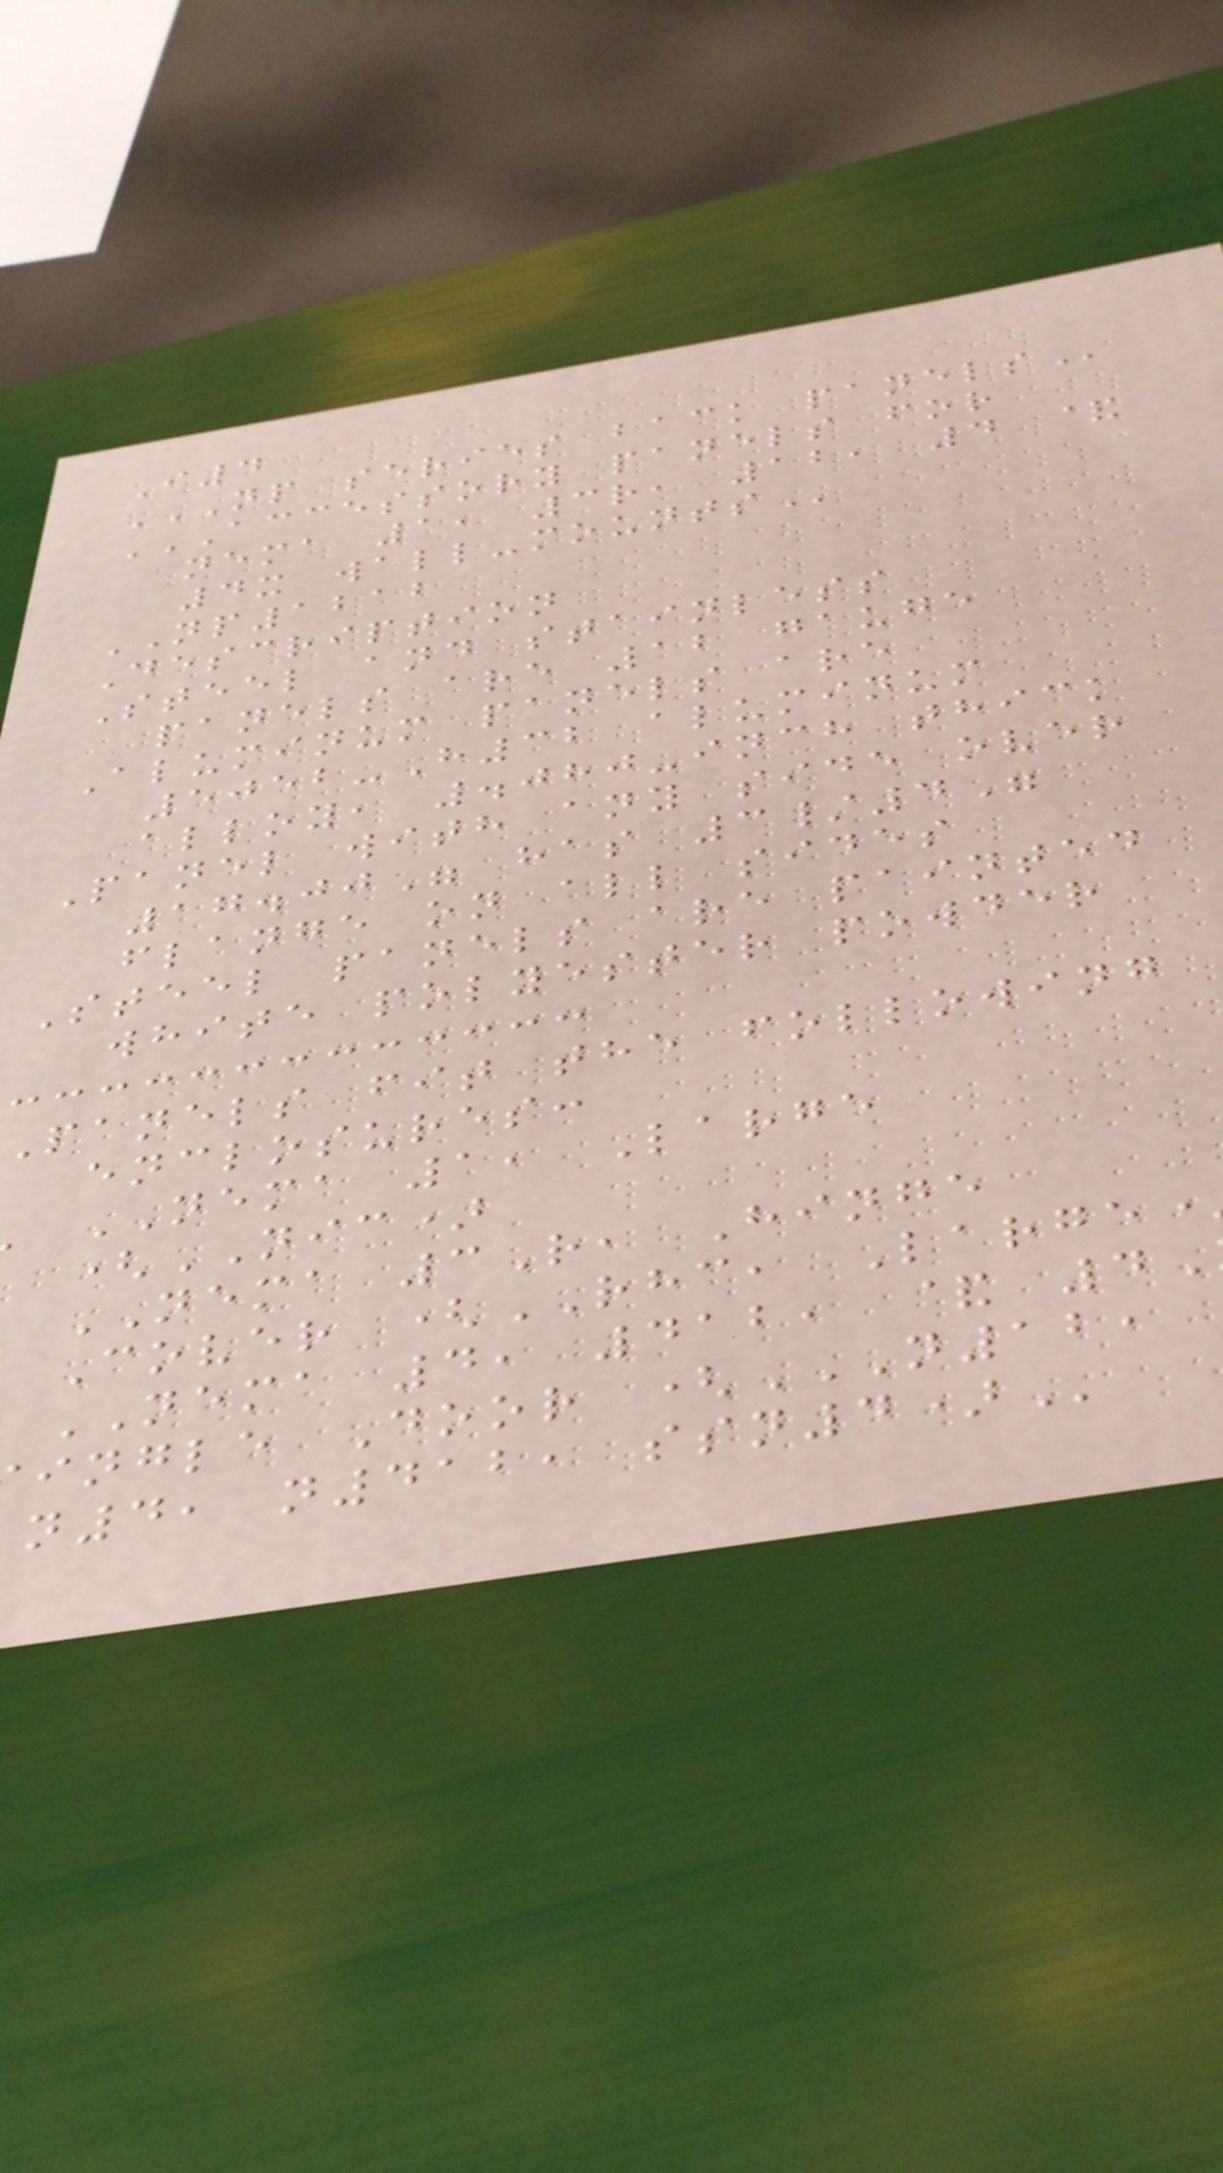I4
NP SERIES BACK PANELS
ACCESSORY PANELS FOR
nema 1, 3r, 12, 4 &
NP1212
Description
Steel and stainless
panels are 12 gauge
Aluminum panels are
5052-H32 aluminum
alloy, .080-inch thick
Panel with any side over
17.00" has 3/4"
flange on all sides
Steel panels are painted
white polyester powder
panels fit the following
enclosures:
NEMA 1, Large
(NIC)
NEMA 3R, Hinge
Cover (RHC, Large
NEMA 4, 412, & 4
n4, n412,
